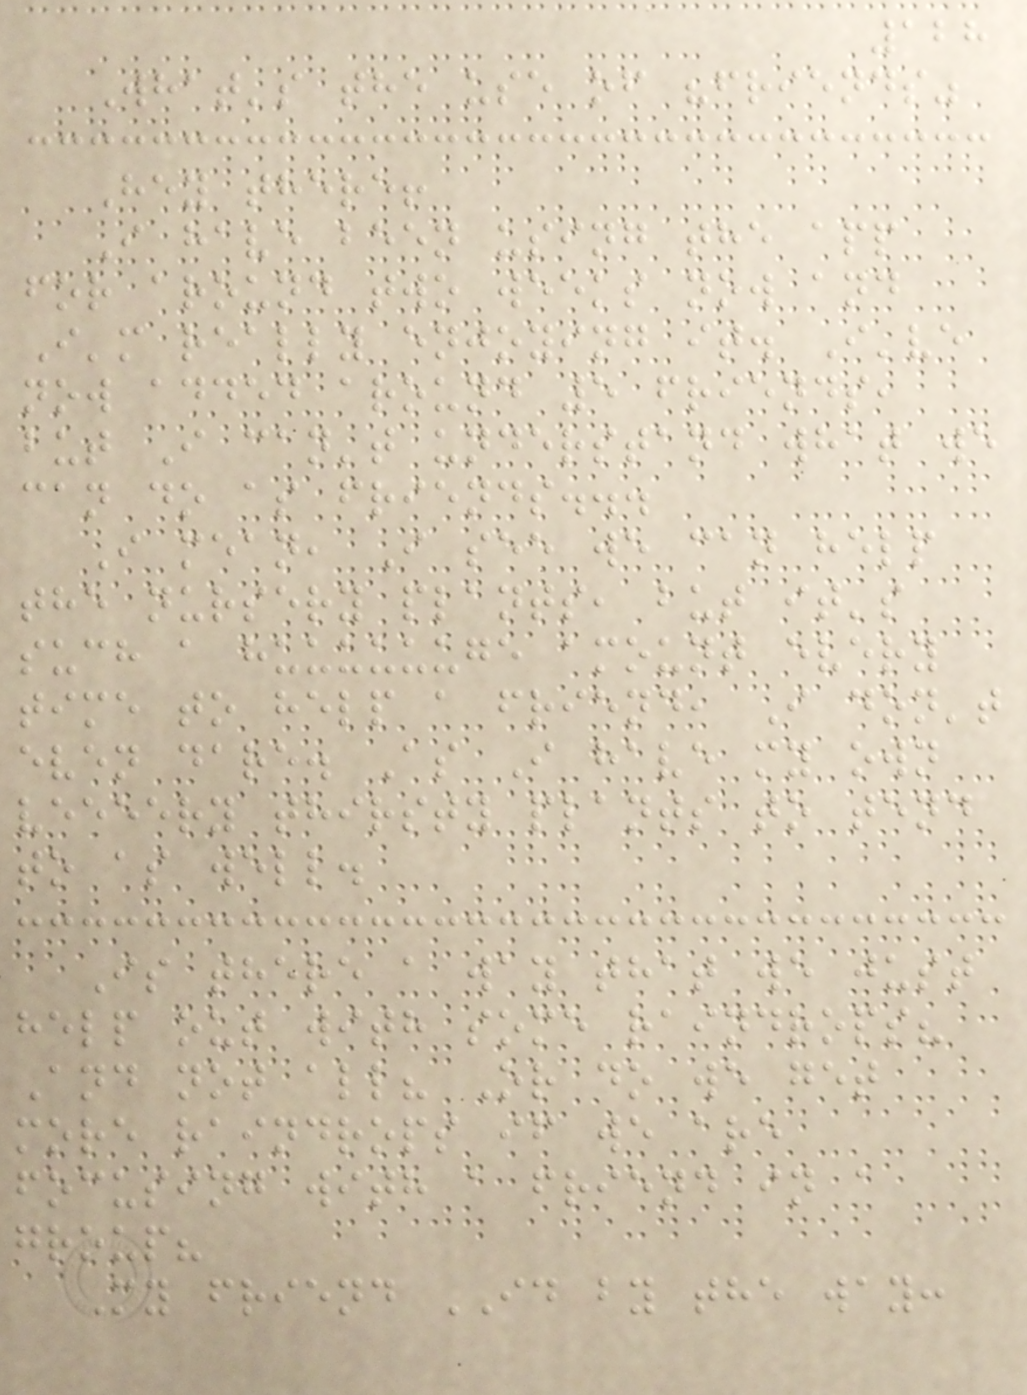128
What's the use of "friends"
Hey there!
I have been using the app
for around two weeks now and
I'm really enjoying it. I've
now added around 5 friends,
but I can't understand what we
can do as friends...
I mean, I see we can help
the nursery plants, but it's
such a huuuuuuge amount every
time to help a friend, I don't
even dare. As I have my own
veeeery thirsty plants to tend
to as well.
Is there a way that we just
help out with some raindrops?
And not all? Or do we get
more raindrops if we are
focusing with a friend in a
group?
My friend ID by the way:
